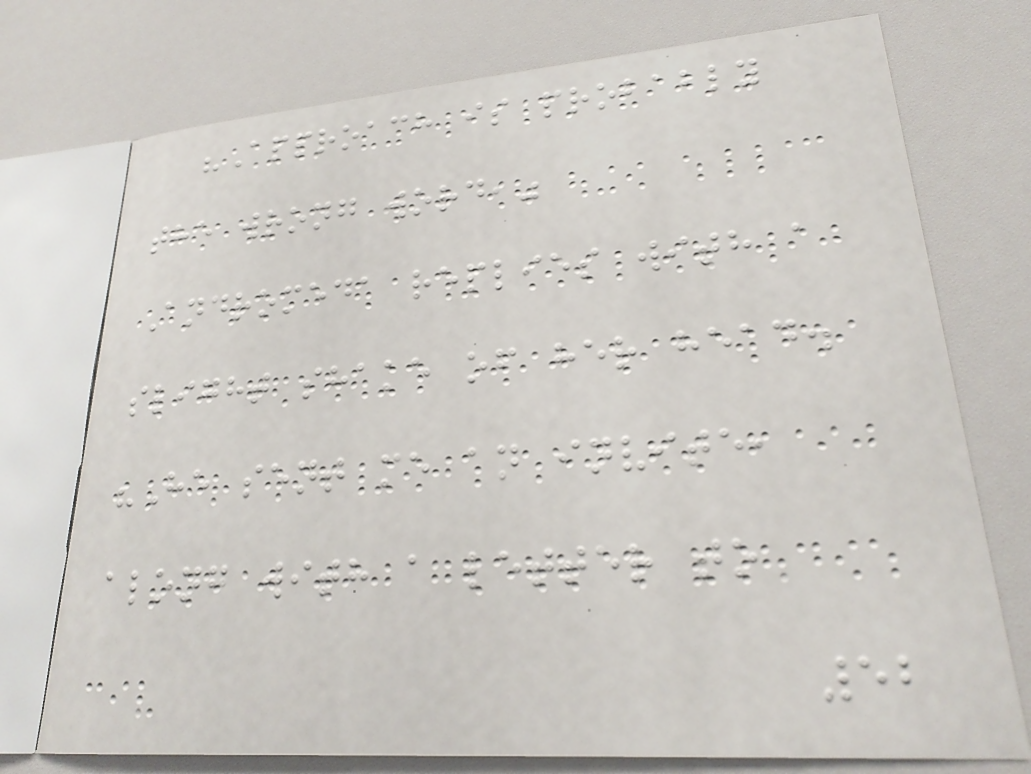"Approach is probably
the wrong word,"
Andromeda replies with a
slight shake of her head.
"He sent me an invite,
along with a letter to
52
